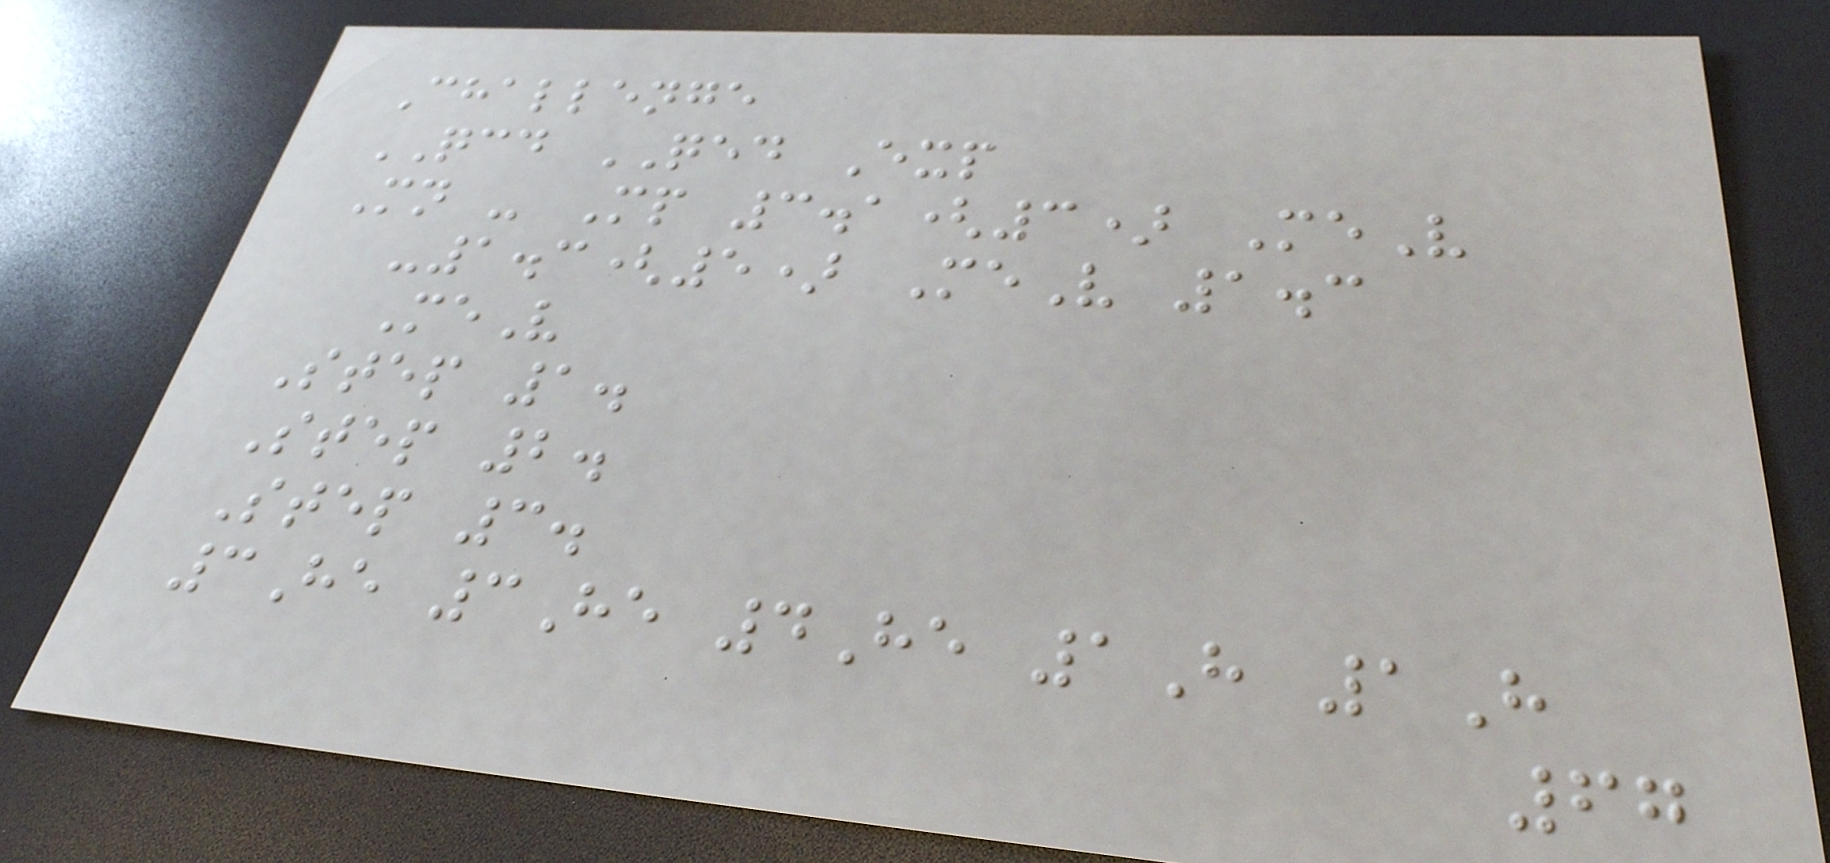Challenge
QCD QED Exp
Mn - Mp 3.1(3) MeV
-1.3(5) MeV 1.3
MeV
Step 1.
Step 2.
Step 3.
3He 3He 4He 1H 1H
67
